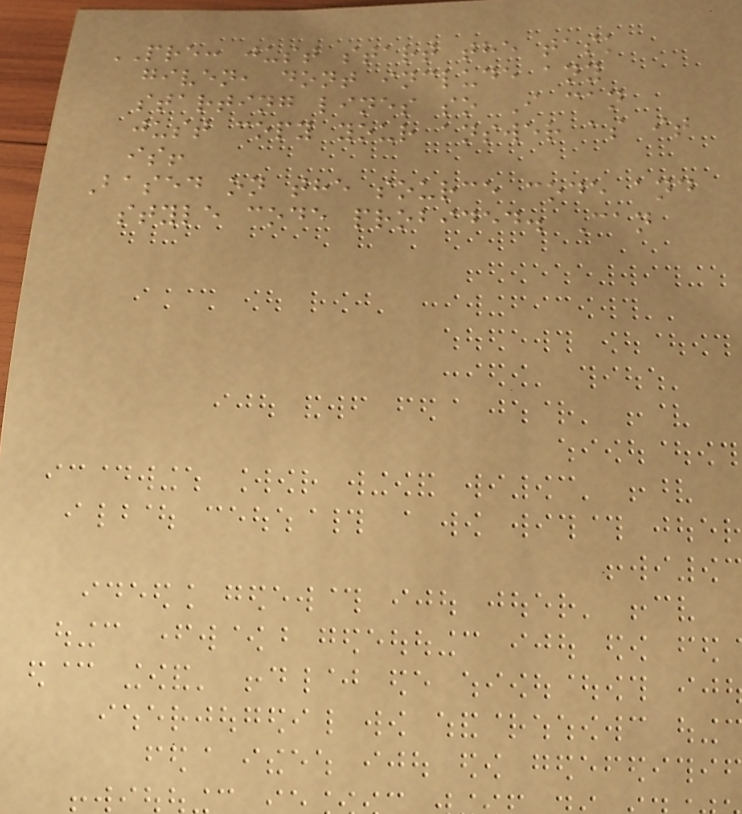PRE: just start the task
given, dont include any
starting lines so I can
just copy your answer as it
is!
Based on the source code and
style code probided. Can
